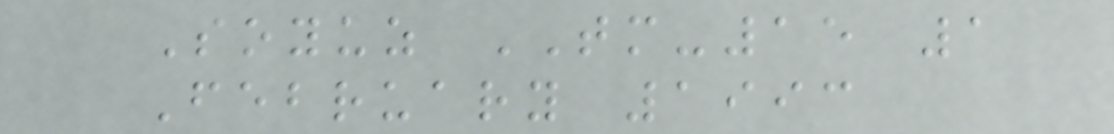Soyuz TM-15 1
February 1993
